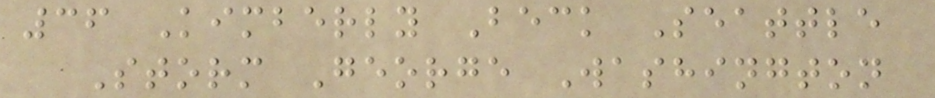36 Kimberly Beck Seattle
Storm George Washington
